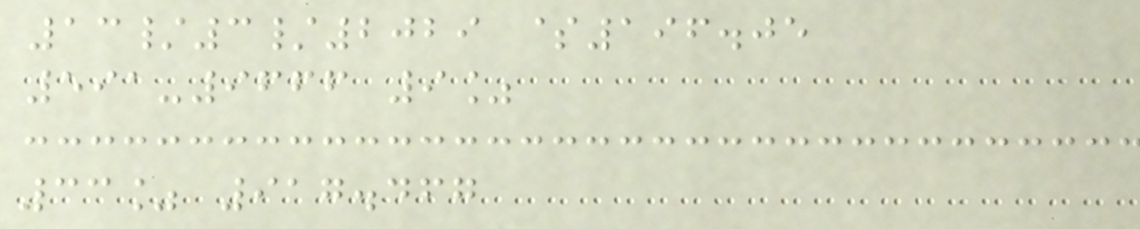13/3/2029 $196.05
591-9666 9%
33% 917.467
